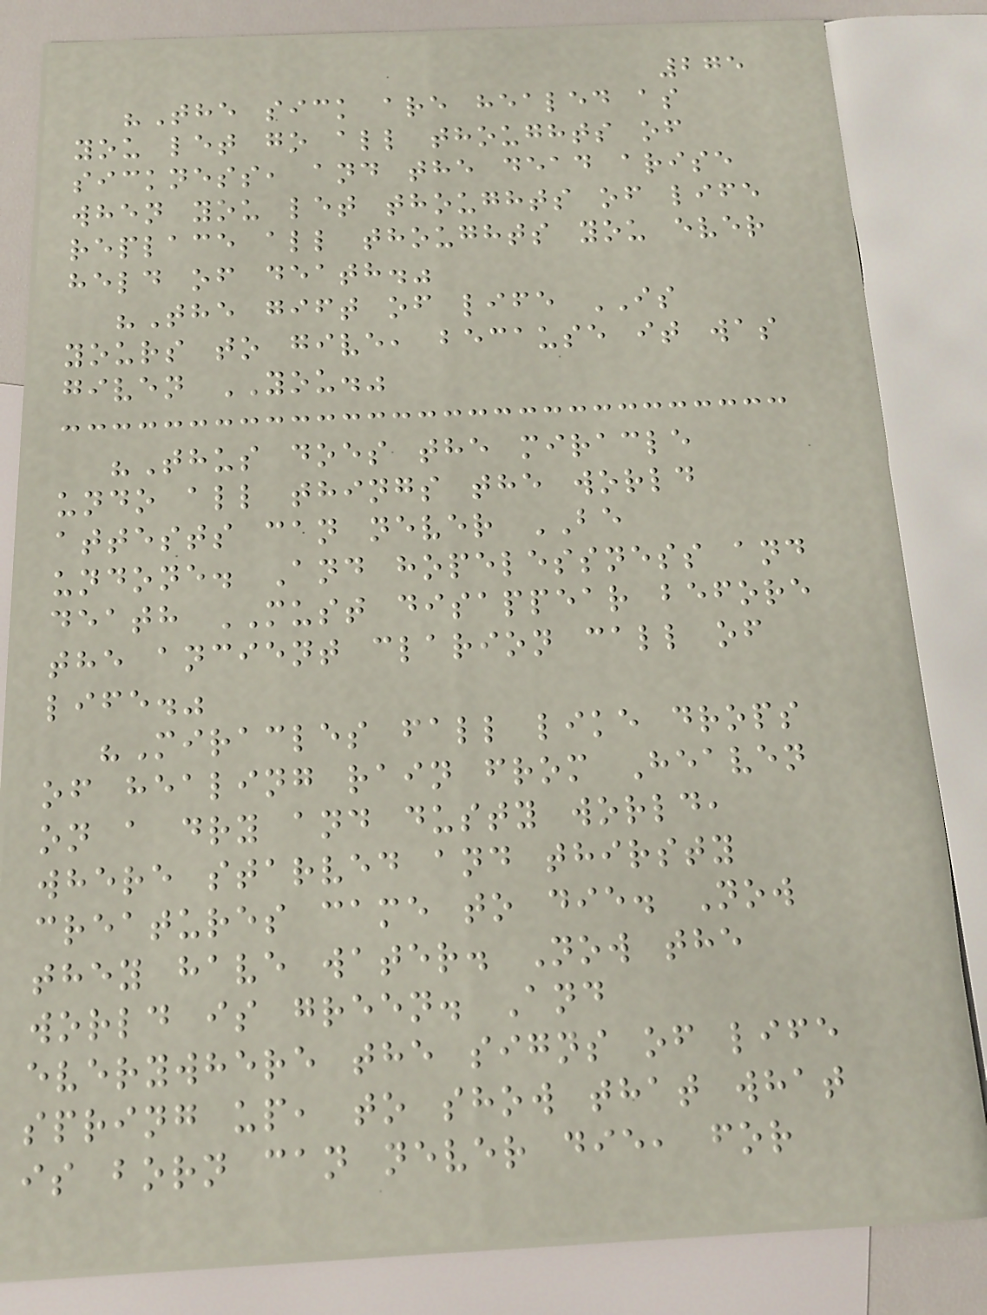275
"The sick are healed as
you let go all thoughts of
sickness, and the dead arise
when you let thoughts of life
replace all thoughts you ever
held of death."
"The gift of life IS
yours to give, because it was
given YOU."
"Thus does the miracle
undo all things the world
attests can never BE
undone. And hopelessness and
death MUST disappear before
the ancient clarion call of
life."
"Miracles fall like drops
of healing rain from Heaven
on a dry and dusty world,
where starved and thirsty
creatures came to die. Now
they have water. Now the
world is green. And
everywhere the signs of life
spring up, to show that what
is born can never die, for
